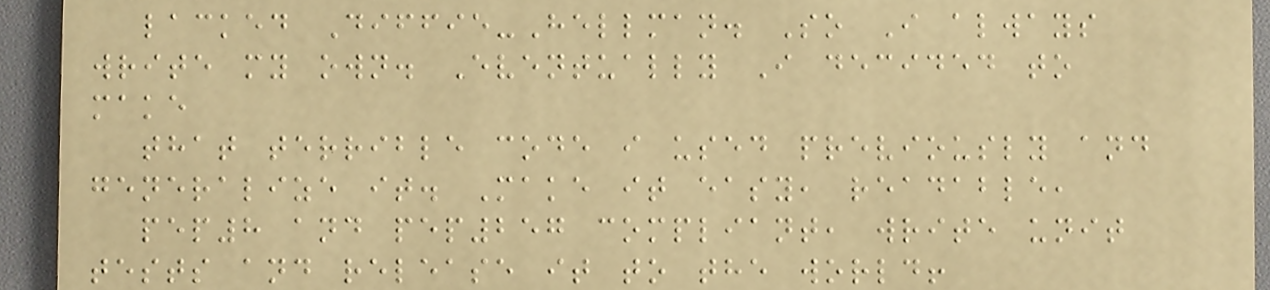lacked Diffie-Hellman. So I always
write my own. Eventually I decided to
make
that terrible code i used previously and
generalize it. Make it easy, readable,
pep8 and pep257 compliant, write unit
tests and release it to the world!
